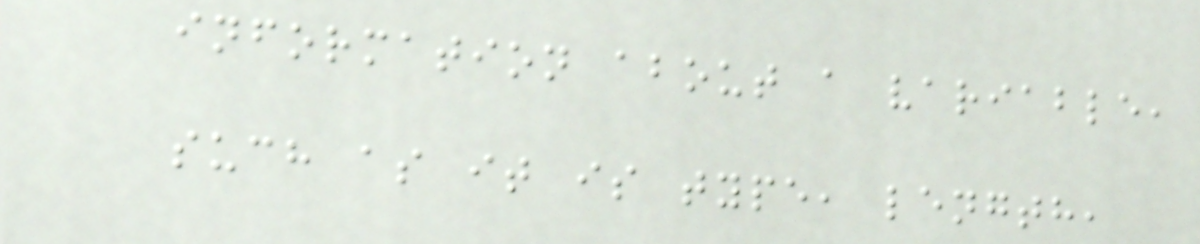information about a variable,
such as it is type, length,
